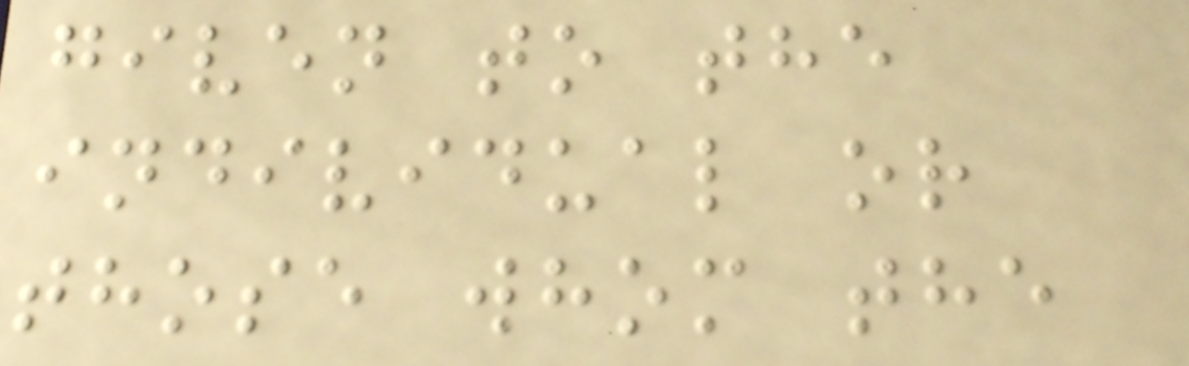given to the
individual or
those whom the
